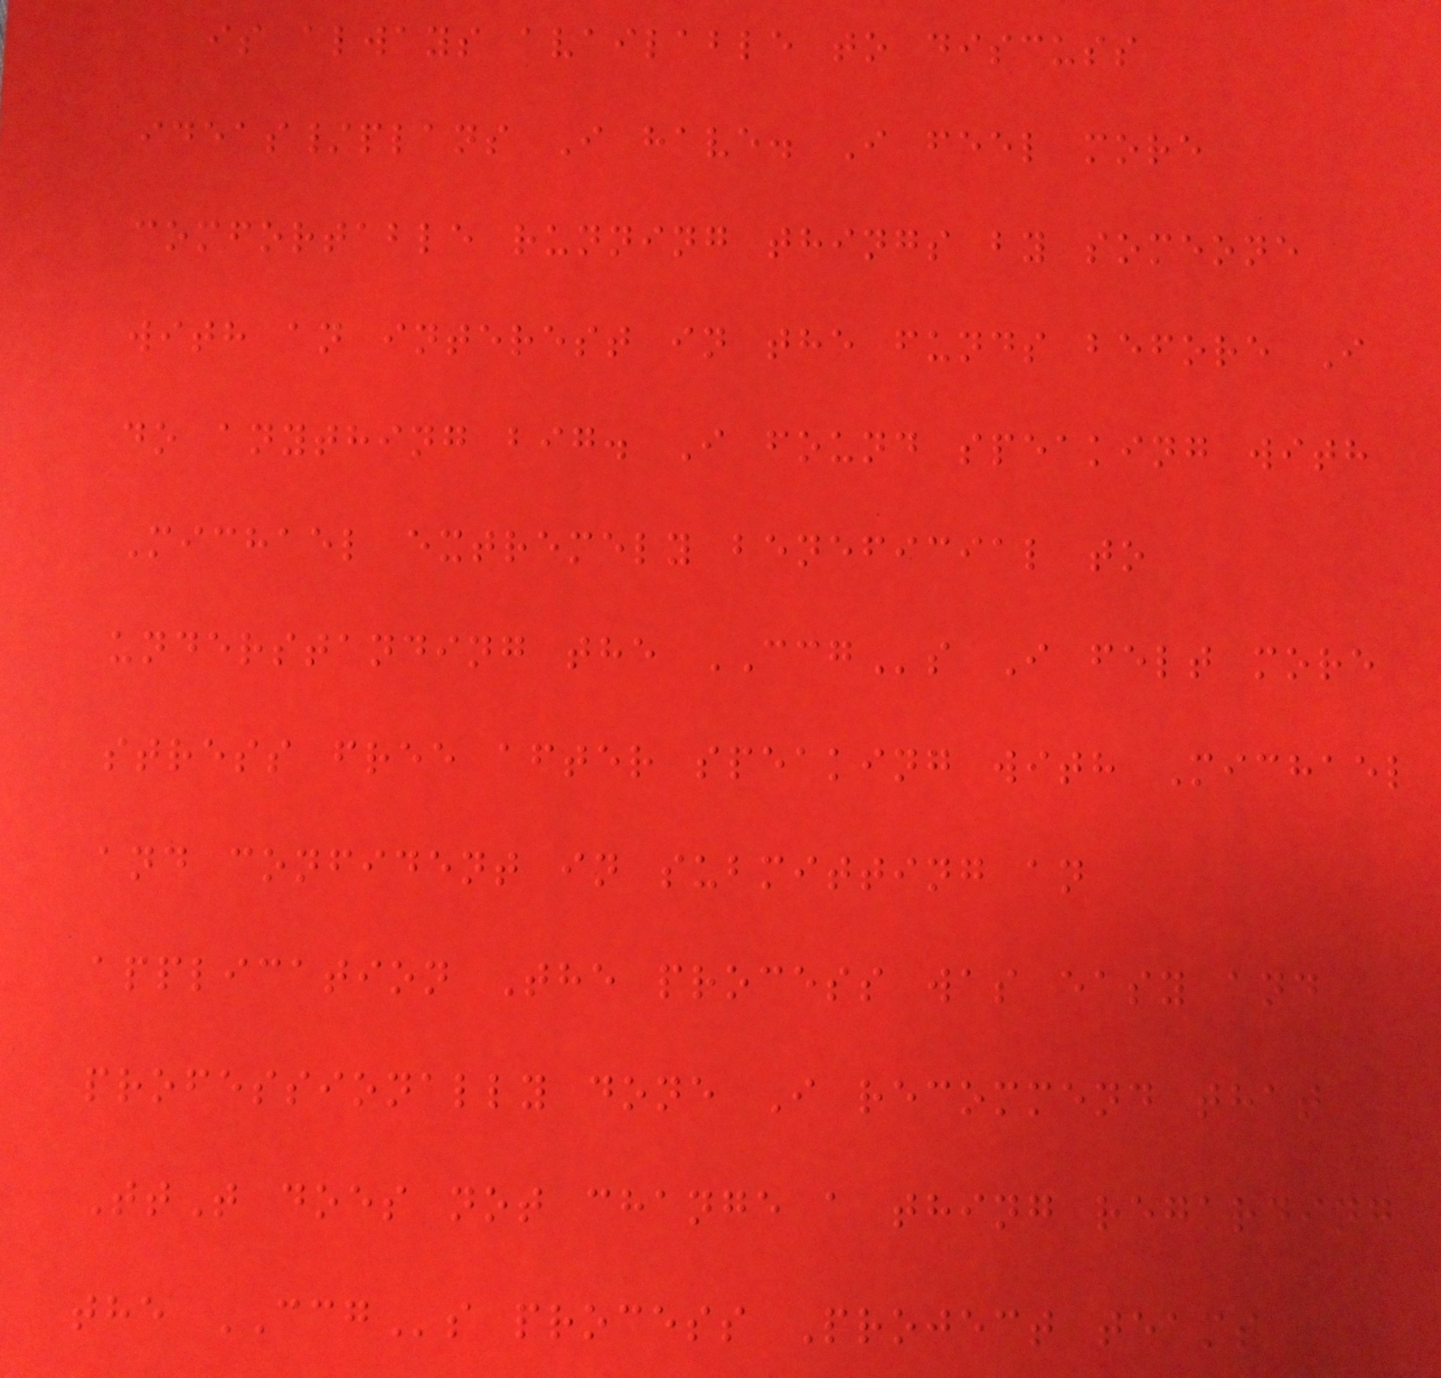is always available to discuss
ideas/plans I have. I feel more
comfortable running things by someone
with an interest in the funds before I
do anything big. I found speaking with
Michael extremely beneficial to
understanding the CCGs I felt more
stress free after speaking with Michael
and confident in submitting an
application The process was easy and
professionally done I recommend that
TtT does not change a thing regarding
the CCGs process Project teams
